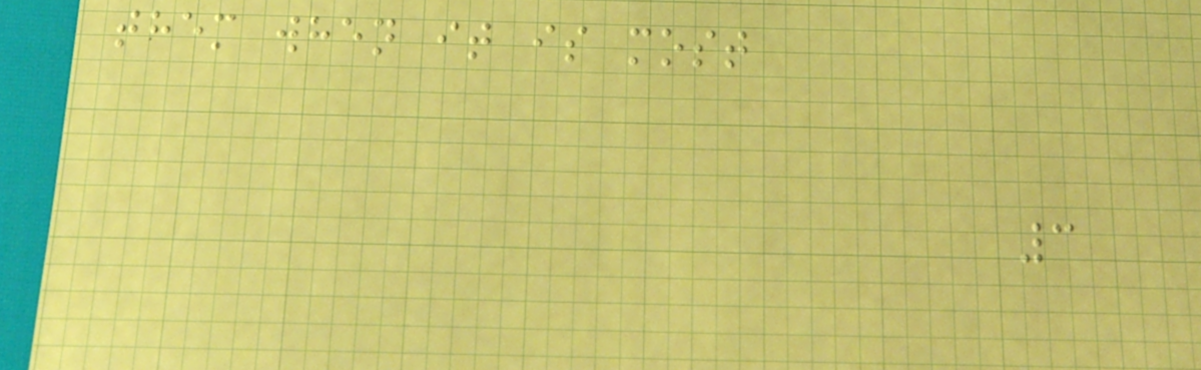them when it is most
3
